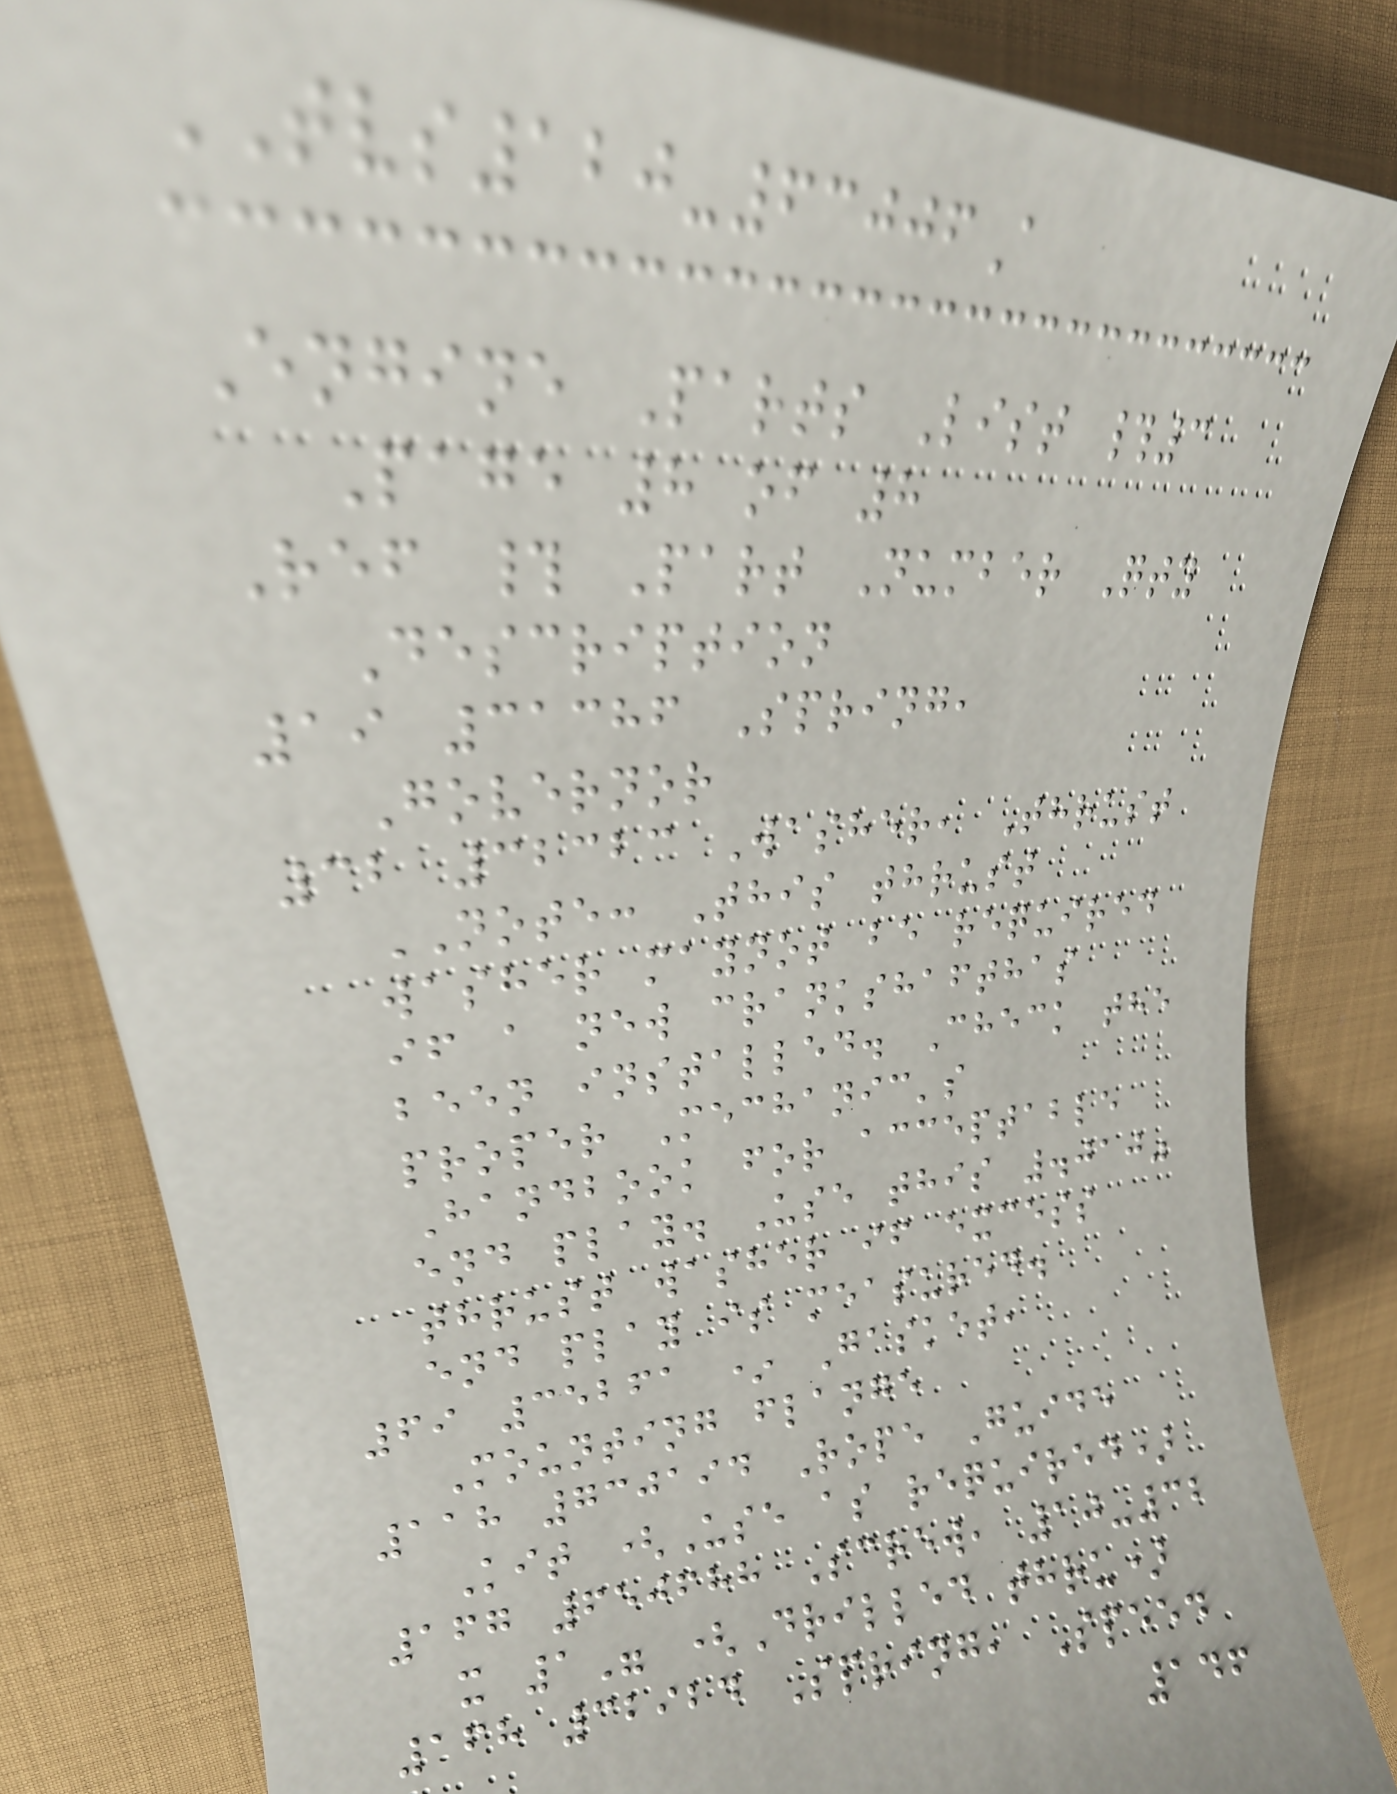TVS120-63006A
Engine Parts List #3
Page 8 of 8
Ref # Part Number Qty
Description
19 31386 Spring,
Governor
32 32323 Washer, Thrust
NOTE: This thrust
washer maynot be required
if a new crankshafthas
been installed. Check the
proper Mechanic's
Handbook for acceptable
end play. Use this .010"
thrust washer if excess
end play is measured.
69 35261 * Gasket,
Mounting flange
118 730194 Rope Guide
Kit (Use as required)
167 650688 Screw, 10-32
x 1" (Drilled thru)
168 32924 Spring, Speed
146
